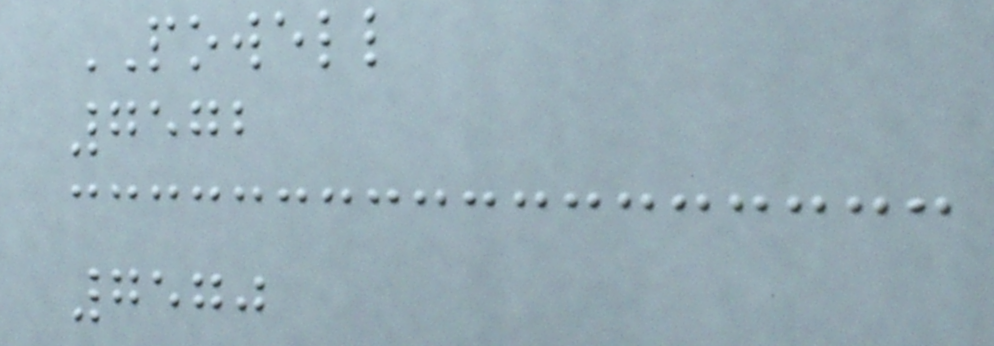POWELL
7572
7570
